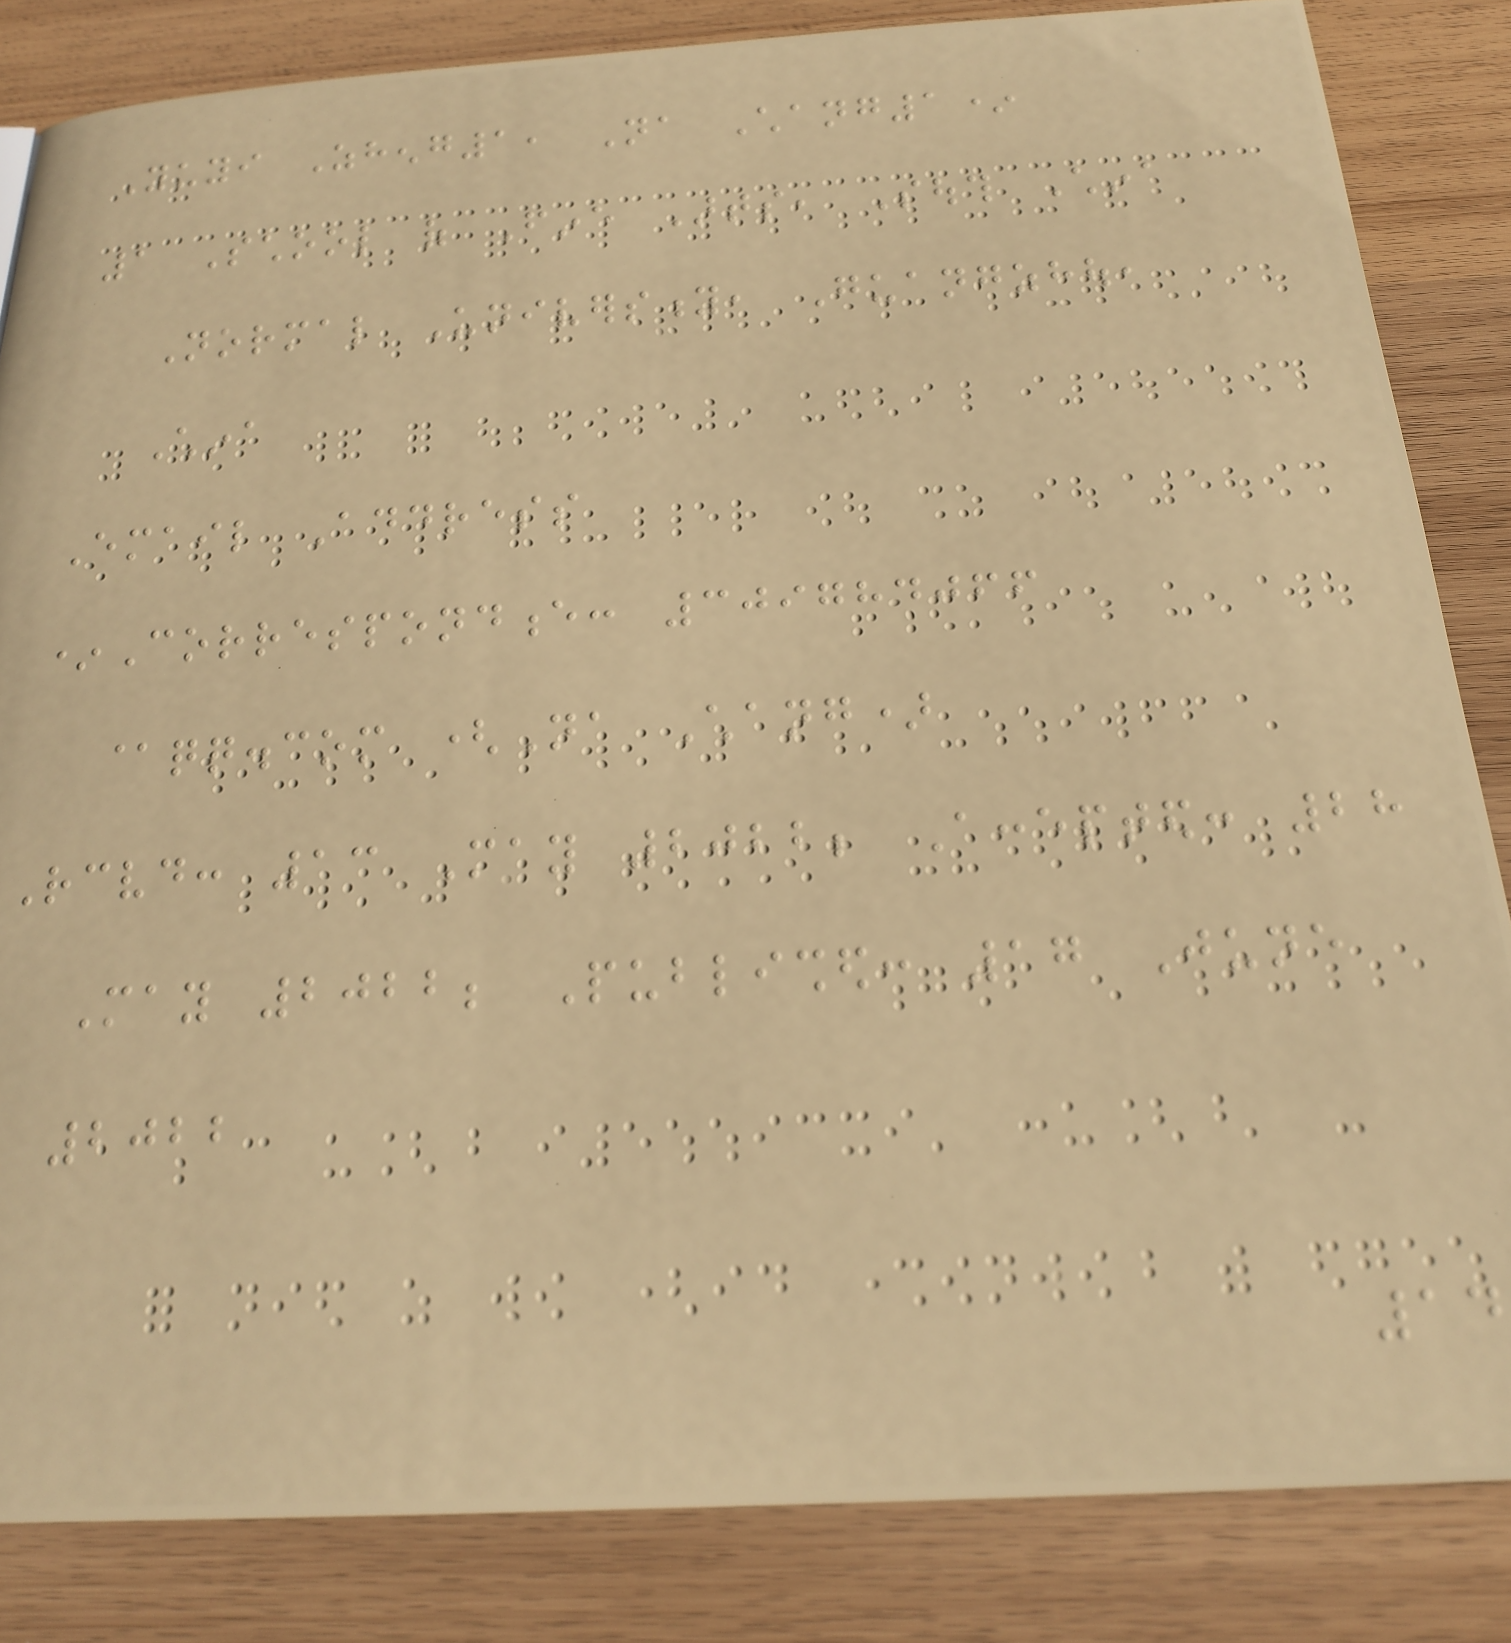Yuyi Zheng1, Na Chang1*
1 School of Fine Arts, South China
Normal University, Guangzhou,
China
Email Address
*Correspondence: 309784066
@qq.com (Na Chang)
Received: 13 May 2022; Accepted: 28
May 2022; Published: 17 June
2022
14
